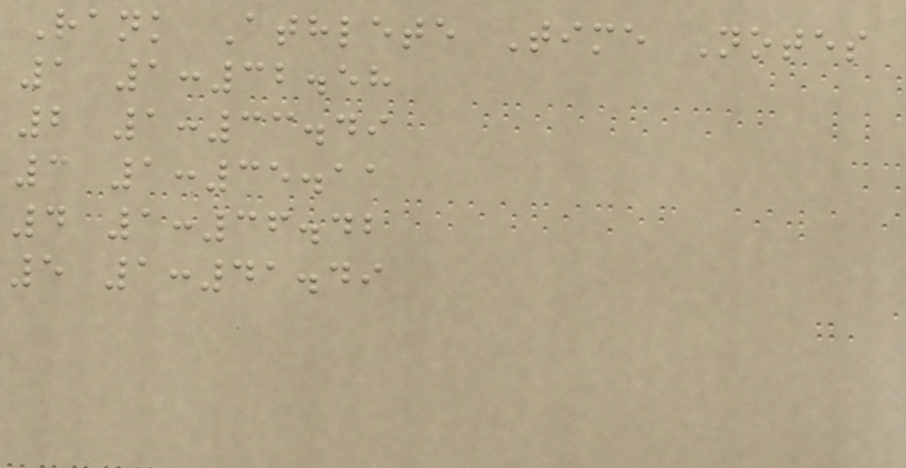Rank Athlete Time Notes
1 1:32.58
2 1:33.49
3 1:35.11
4 1:36.42
5 1:41.49
